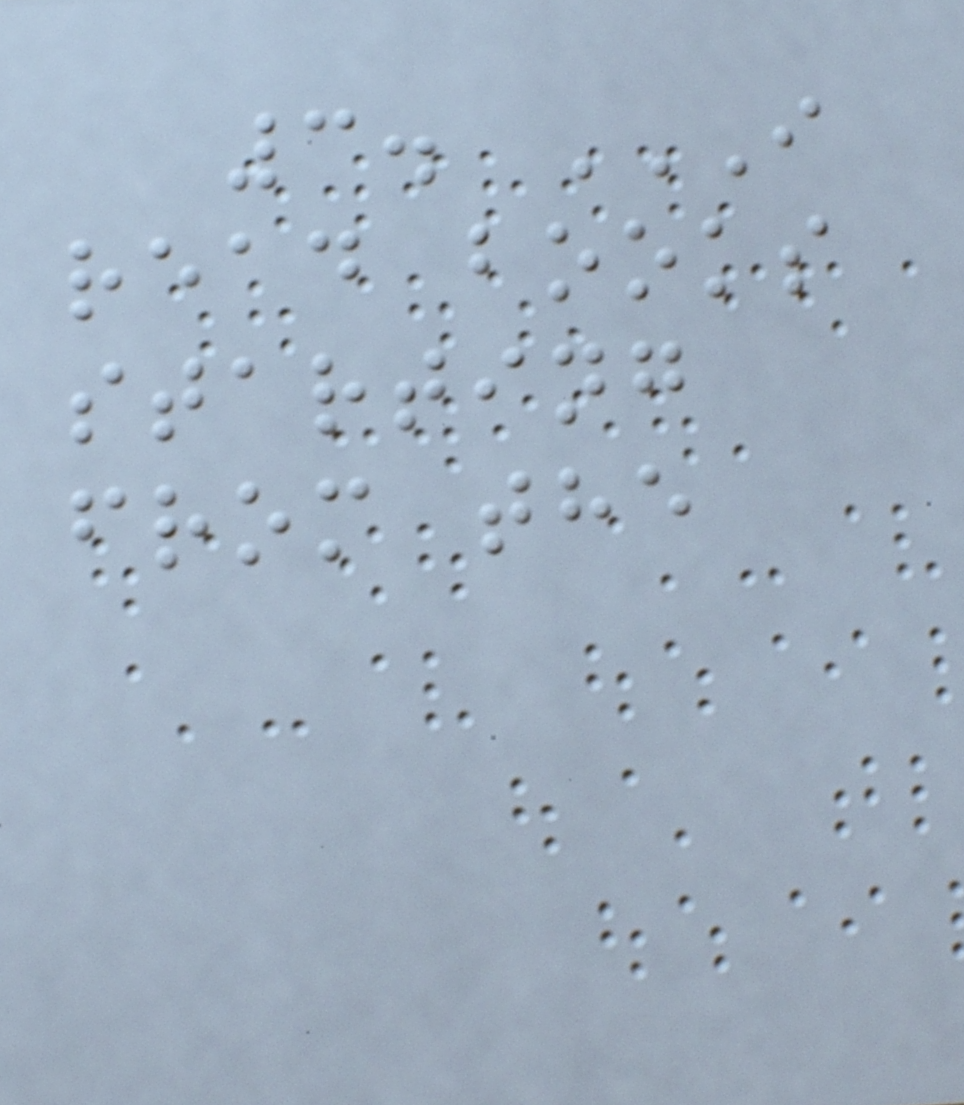3. I
READ BOOKS
STARTING
FROM THE
